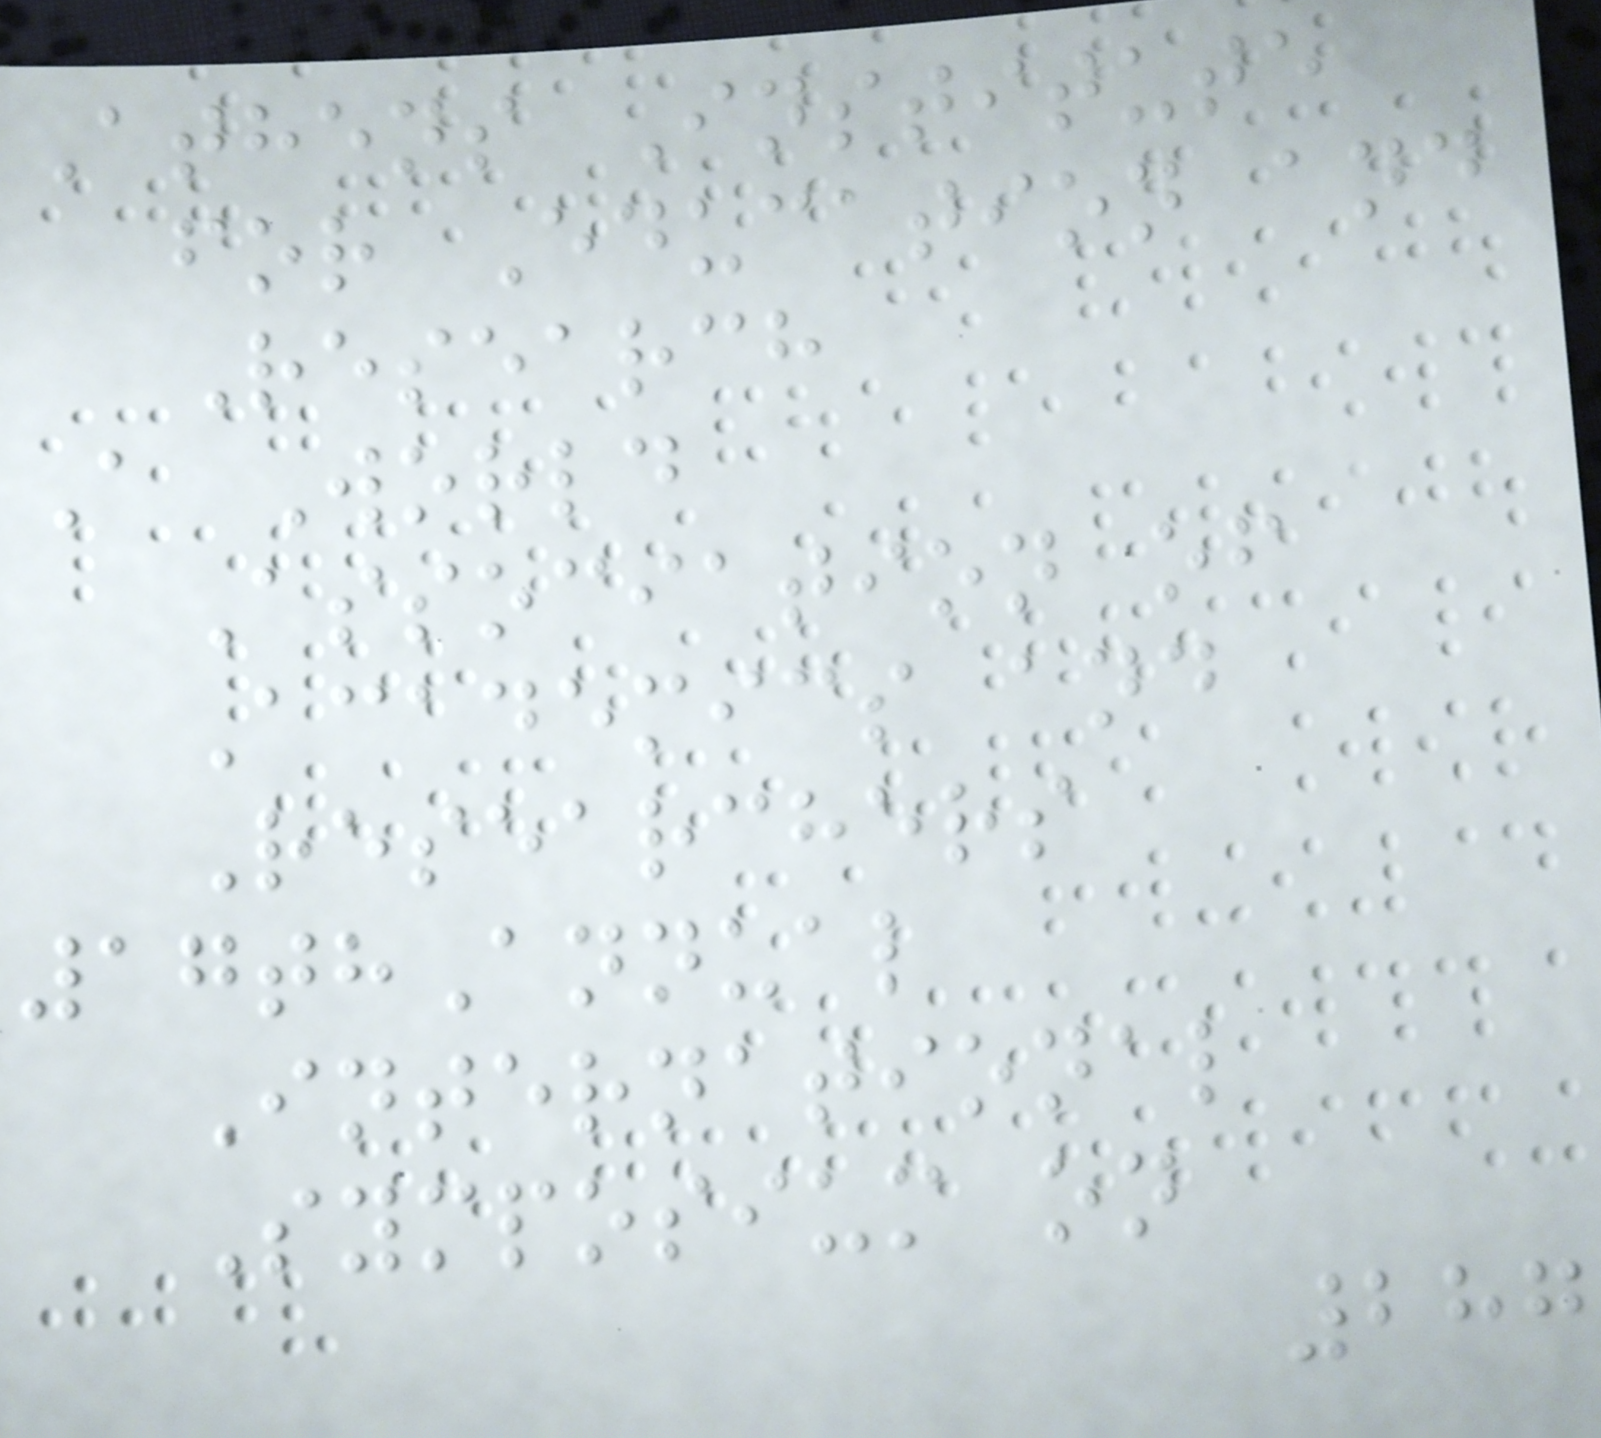Athens Institute
for Education and
Research
A World
Association of
Academics and
Researchers
17thAnnual
International
Symposium on
287
